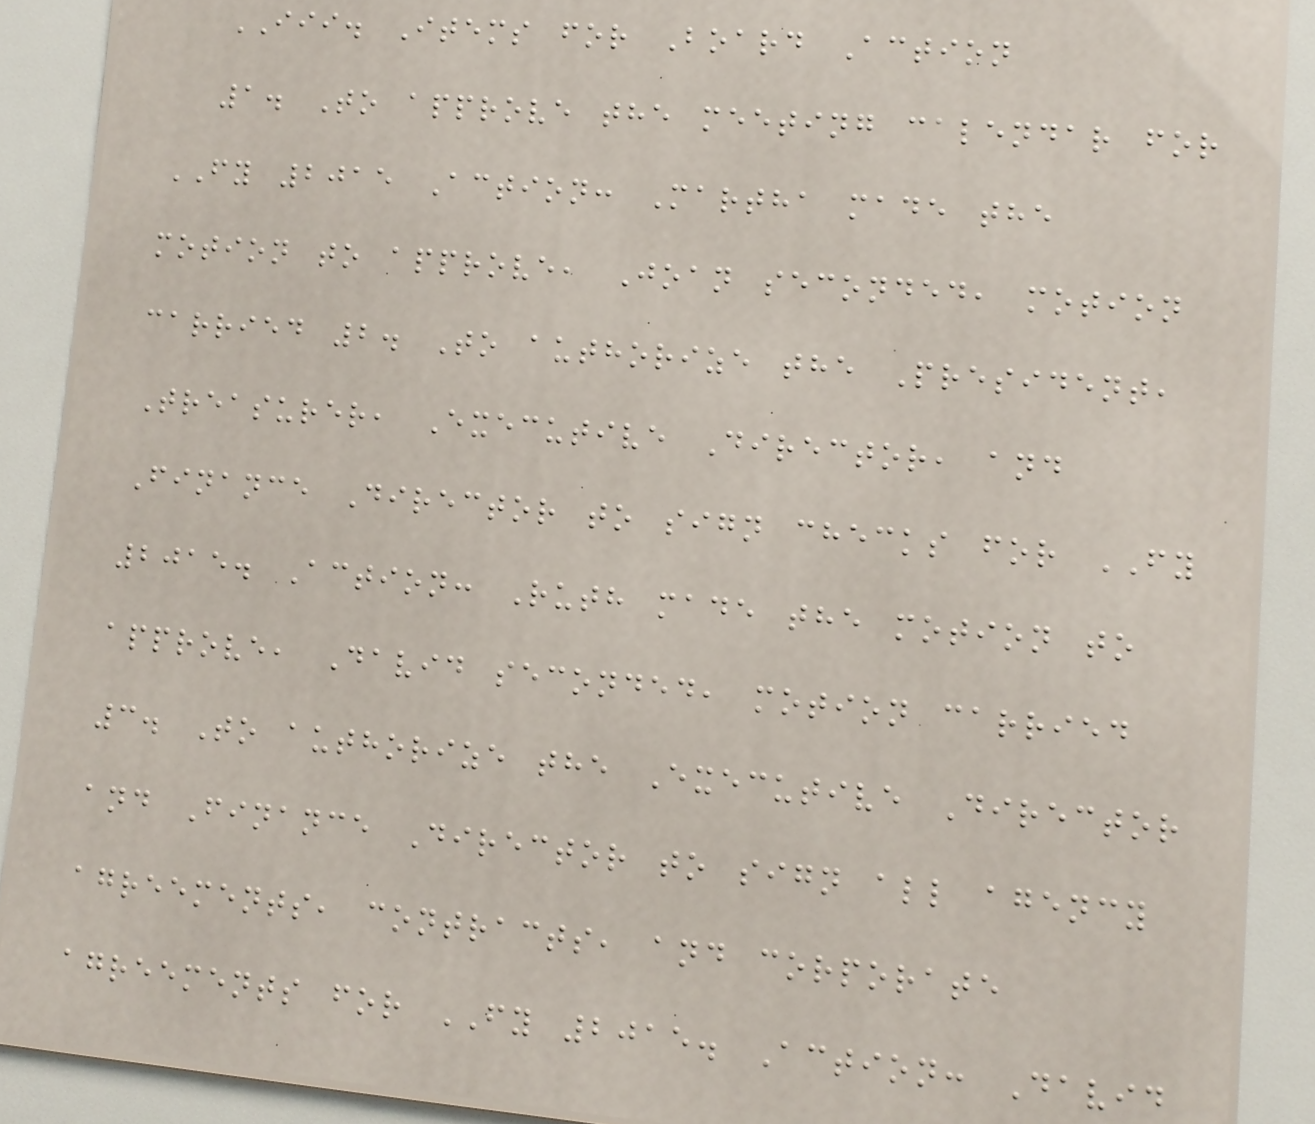III. Items for Board Action
1. To approve the meeting calendar for
FY 2015 Action: Martha made the
motion to approve, Joan seconded, motion
carried 2. To authorize the President,
Treasurer, Executive Director, and
Finance Director to sign checks for FY
2015. Action: Ruth made the motion to
approve, David seconded, motion carried
3. To authorize the Executive Director
and Finance Director to sign all agency
agreements, contracts, and corporate
agreements for FY 2015. Action: David
